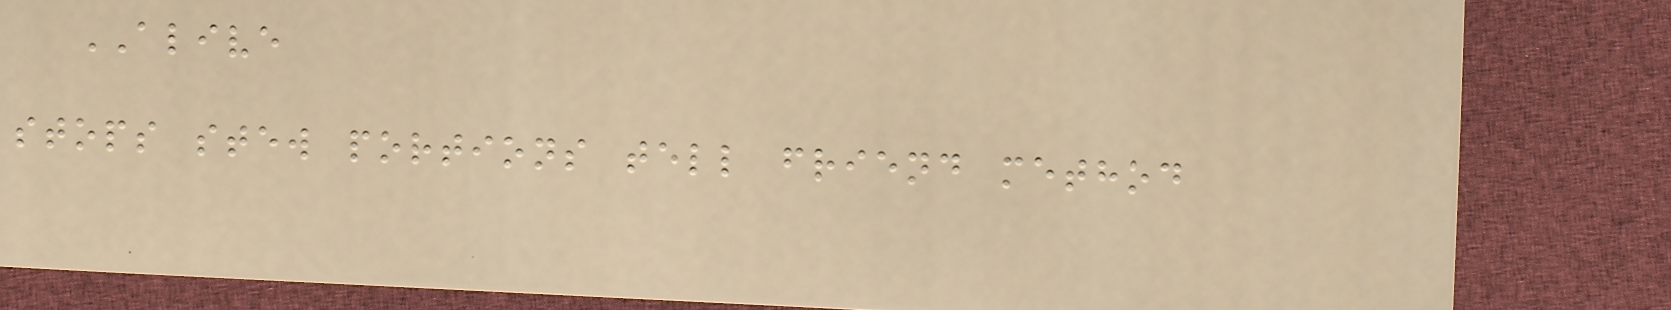ALIVE
stops stew portions tell friend method
